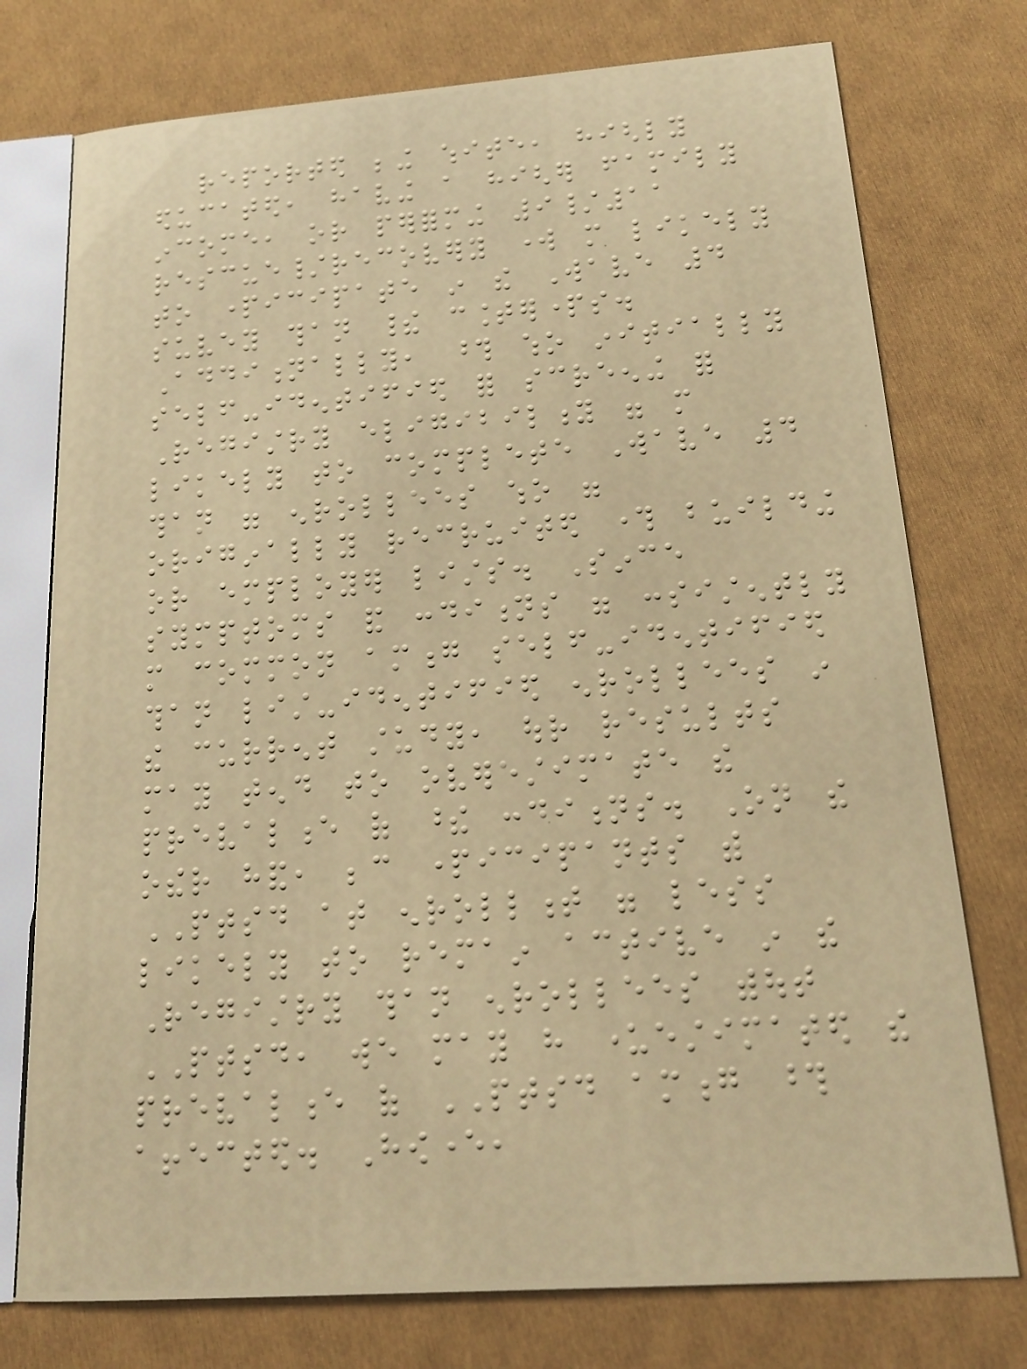reported being white, highly
educated, having a higher family
income, or performing 9/11
rescue/recovery work more likely
to participate in the Wave 4
suvey than their counterparts.
Additionally, those who initially
self-identified for screening for
Registry eligibility were more
likely to complete Wave 4
than were enrollees who were
originally recruited through building
or employer lists. Since
symptoms and conditions were consistently
more common among self-identified
than list-identified enrollees in
the current study, our results
may tend to overestimate the
prevalence of these conditions. On the
other hand, because participants with
PTSD at enrollment were less
likely to remain active in the
Registry than enrollees without
PTSD, we may have underestimated the
prevalence of PTSD among those
affected. However,
